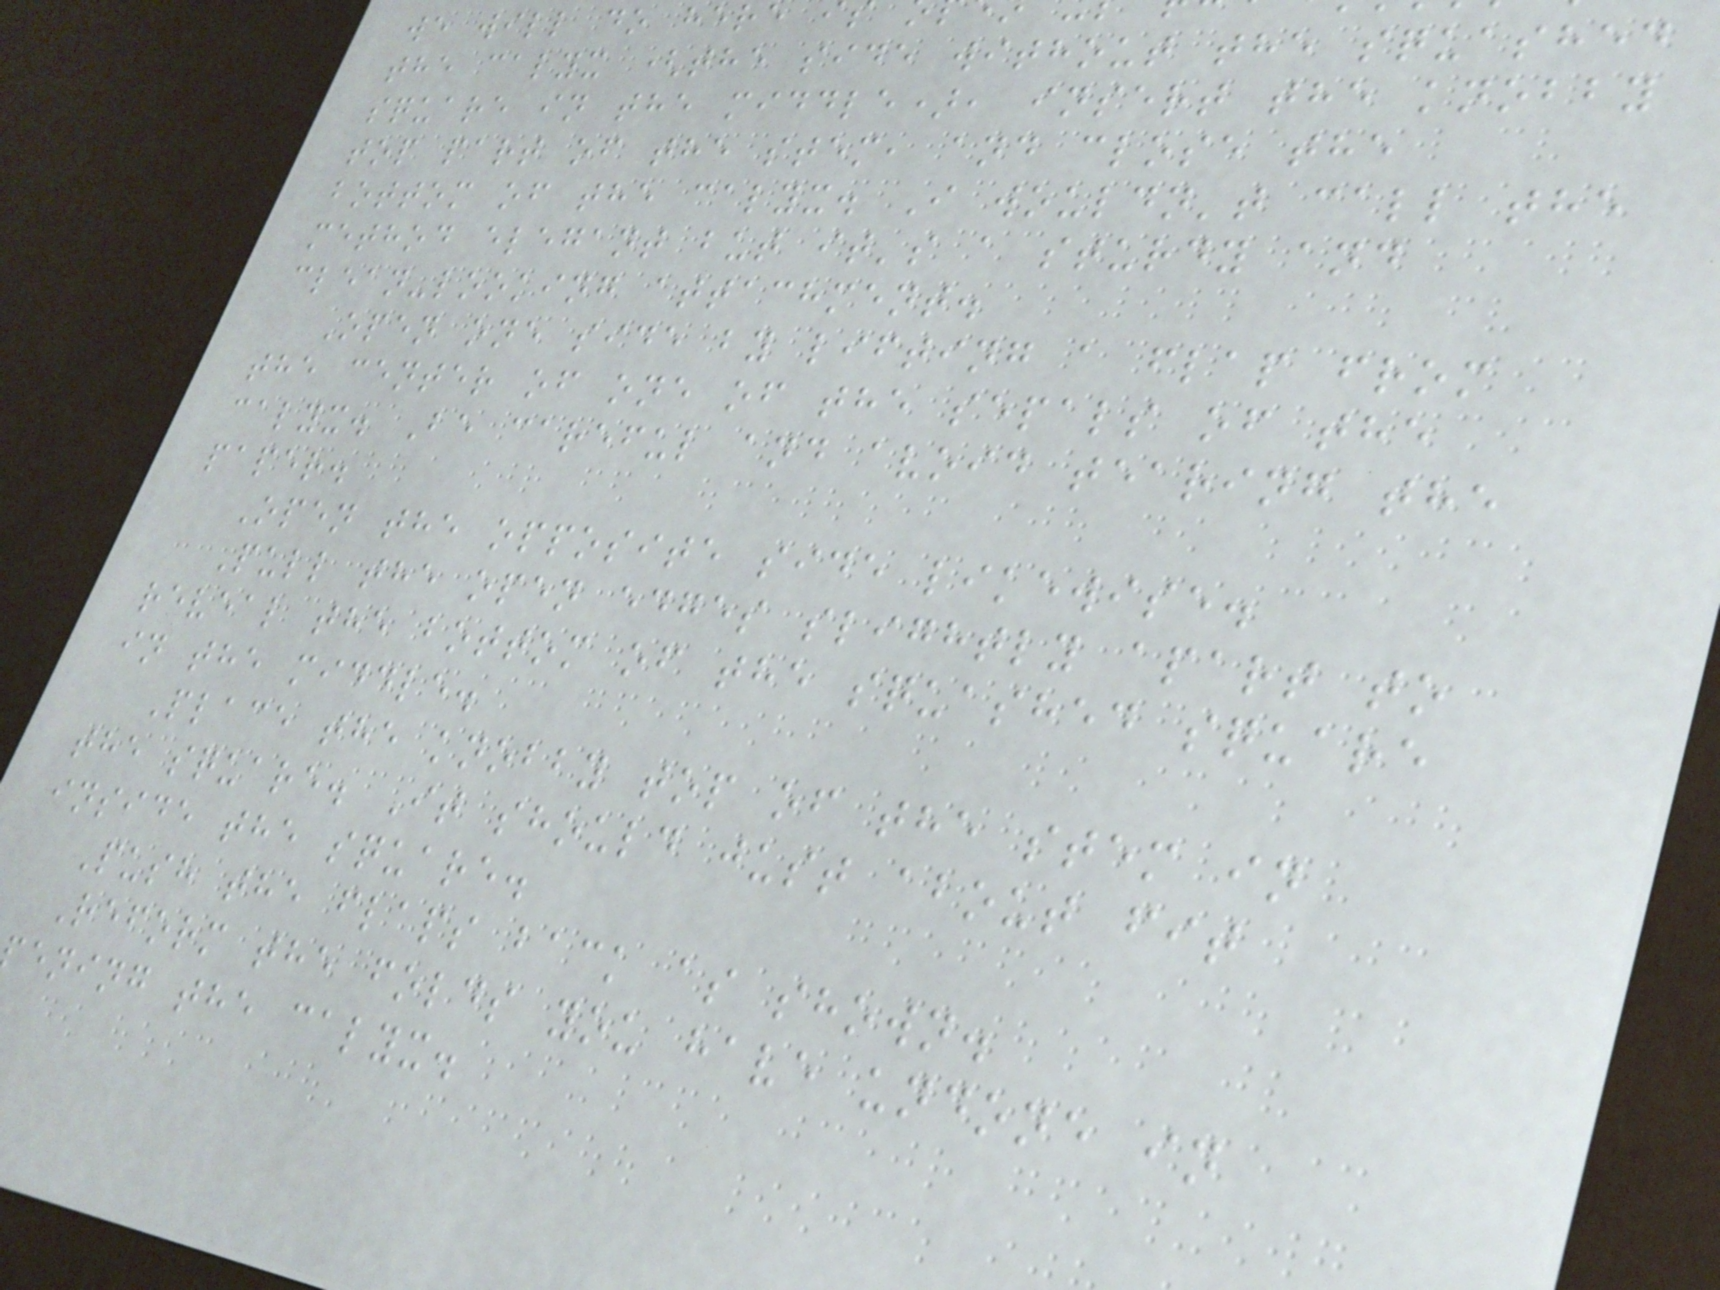we will do here
the calyx (the side without the squashed
square in the middle), insert the knobby
top part of the stem, and close the
bottom of the calyx. I wouldn't call the
method elegant but it's a sturdy and
clean-looking attachment.
Open one side by lifting a flap from
the center of one of the sepals of the
calyx. Be careful and avoid tearing the
paper.
Open the opposite side likewise.
Pull the open edges slightly apart to
reveal the bottom of the squashed square
in the middle.
Place the knobby top of the stem in
the square. It should just about fit
inside the square.
Push the flaps back as shown.
Reform the folds you have undone in
ening the calyx.
